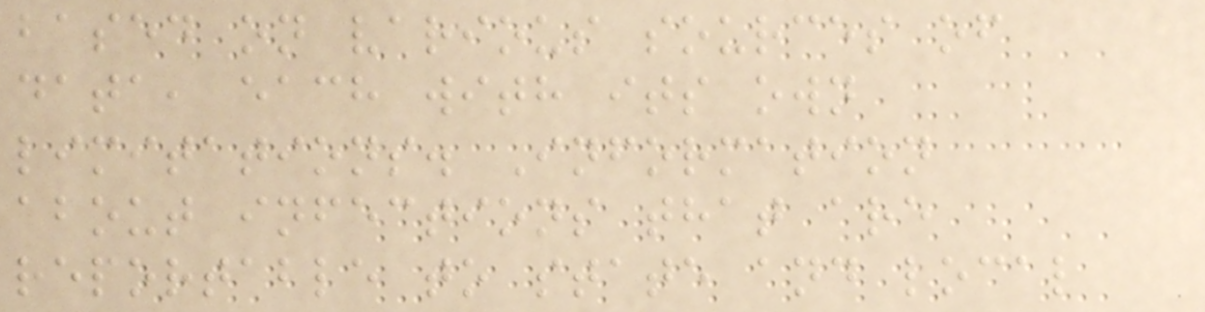based on various sources of
data, each with its own
limitations. Information
about infections that are
reportable to state and local
